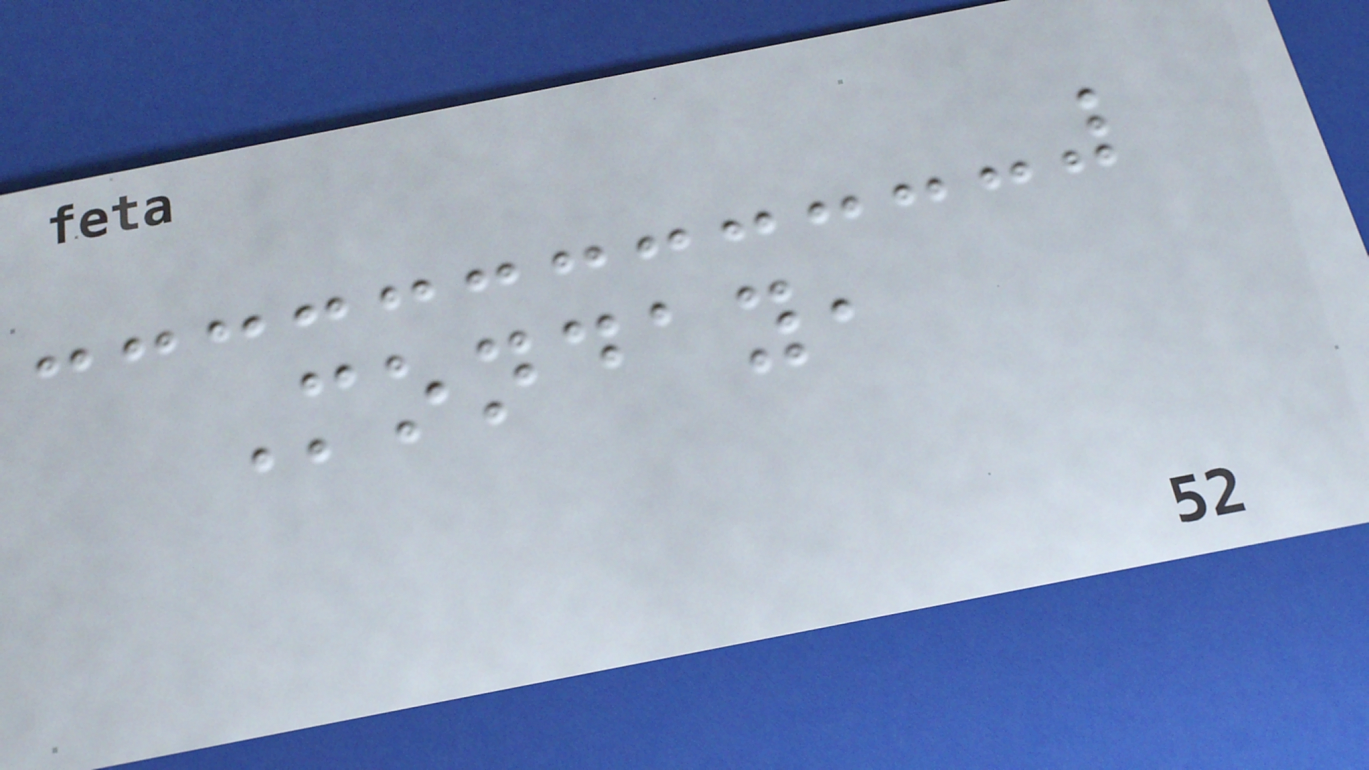Monday,
